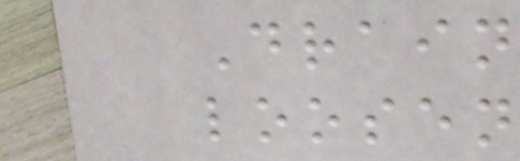Drain
loosen
